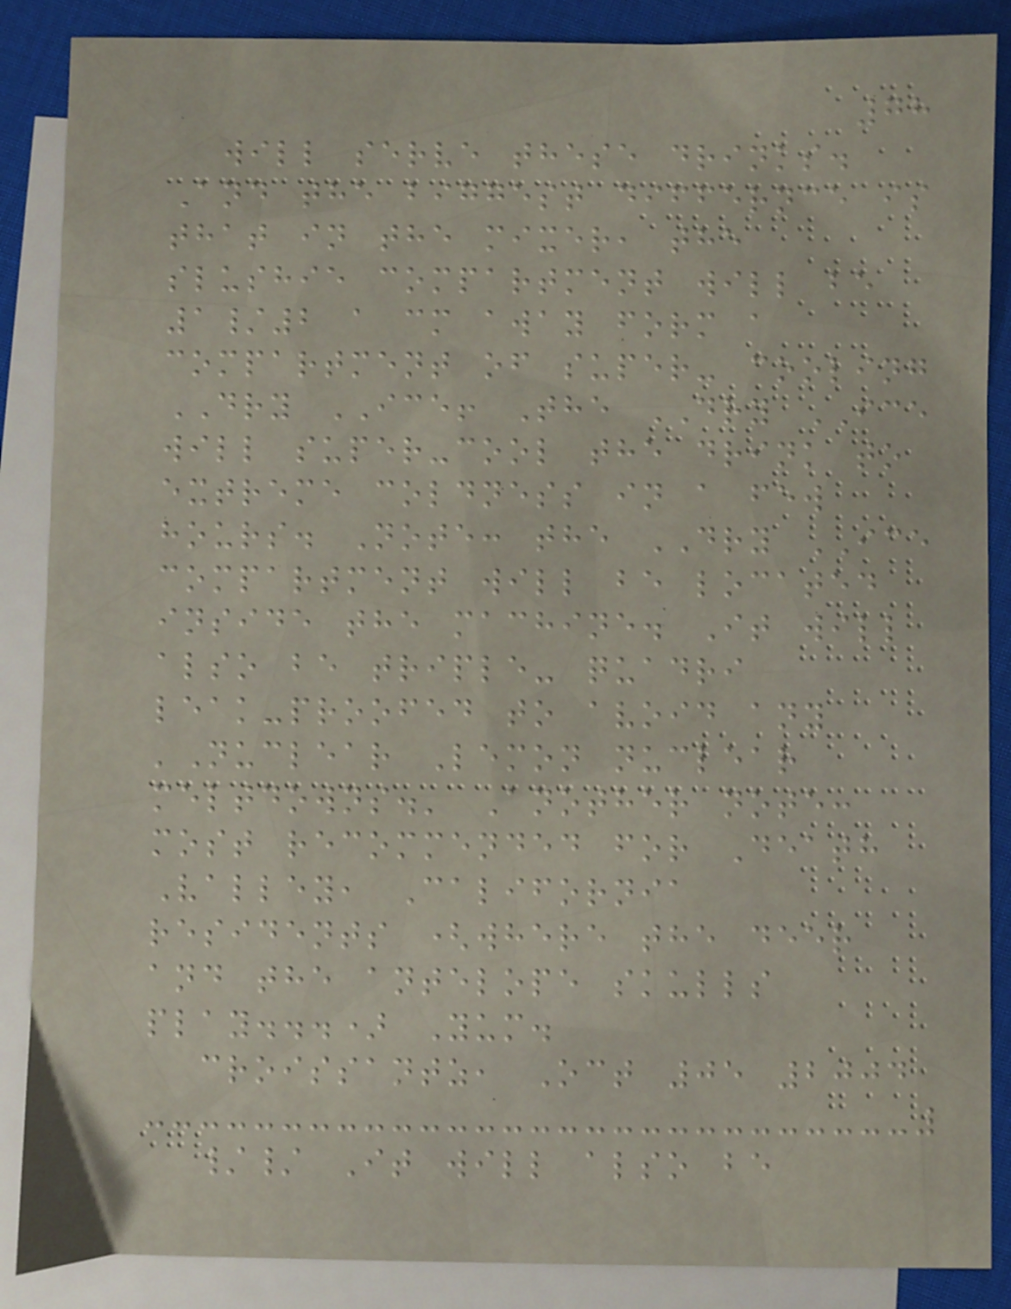78
will serve these drinks.
And the biggest differnce is
that in the mixer, the
slushie compartment will be
1/2 a cm away form a
compartment of super- cooling
DRY ICE! The DRY ICE
will super-cool the drink to
extreme coldness in a few
hours. Note: the DRY ICE
compartment will be located
inside the machine. It will
also be triple- quadri
leak-proofed to avoid any
'Nuclear Lemon nuclear
meltdowns.' Another note:
most recommended for Death
Valley, California
residents (where the deer
and the antelope skulls
play...) Yum.
croissantz, Oct 05 2004
// It will also be
